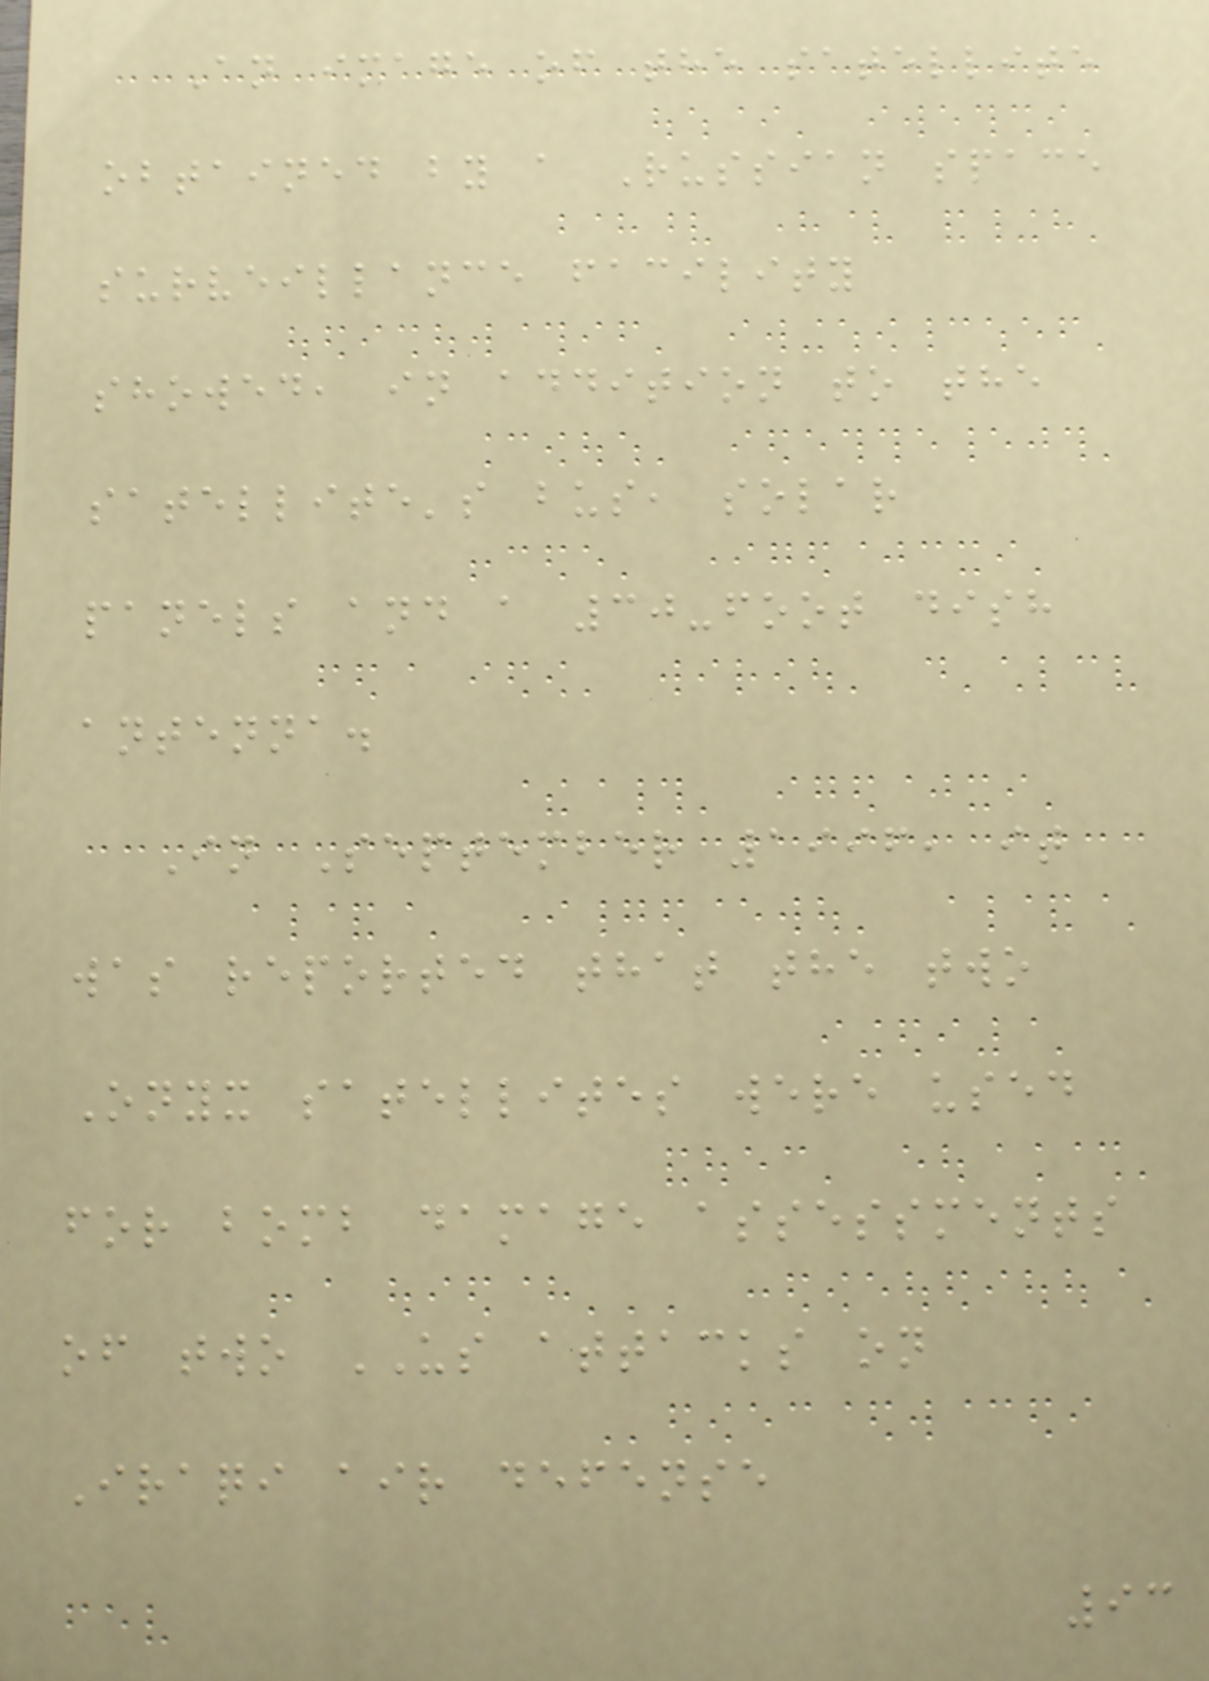An image of the satellite
obtained by a Russian space
surveillance facility
showed, in addition to the
satellite's bus, solar
panels and a 30-foot dish
antenna.
In September 1996, it
was reported that the two
Onyx satellites were used
for bomb damage assessments
of two US attacks on
Iraqi air defense
93
